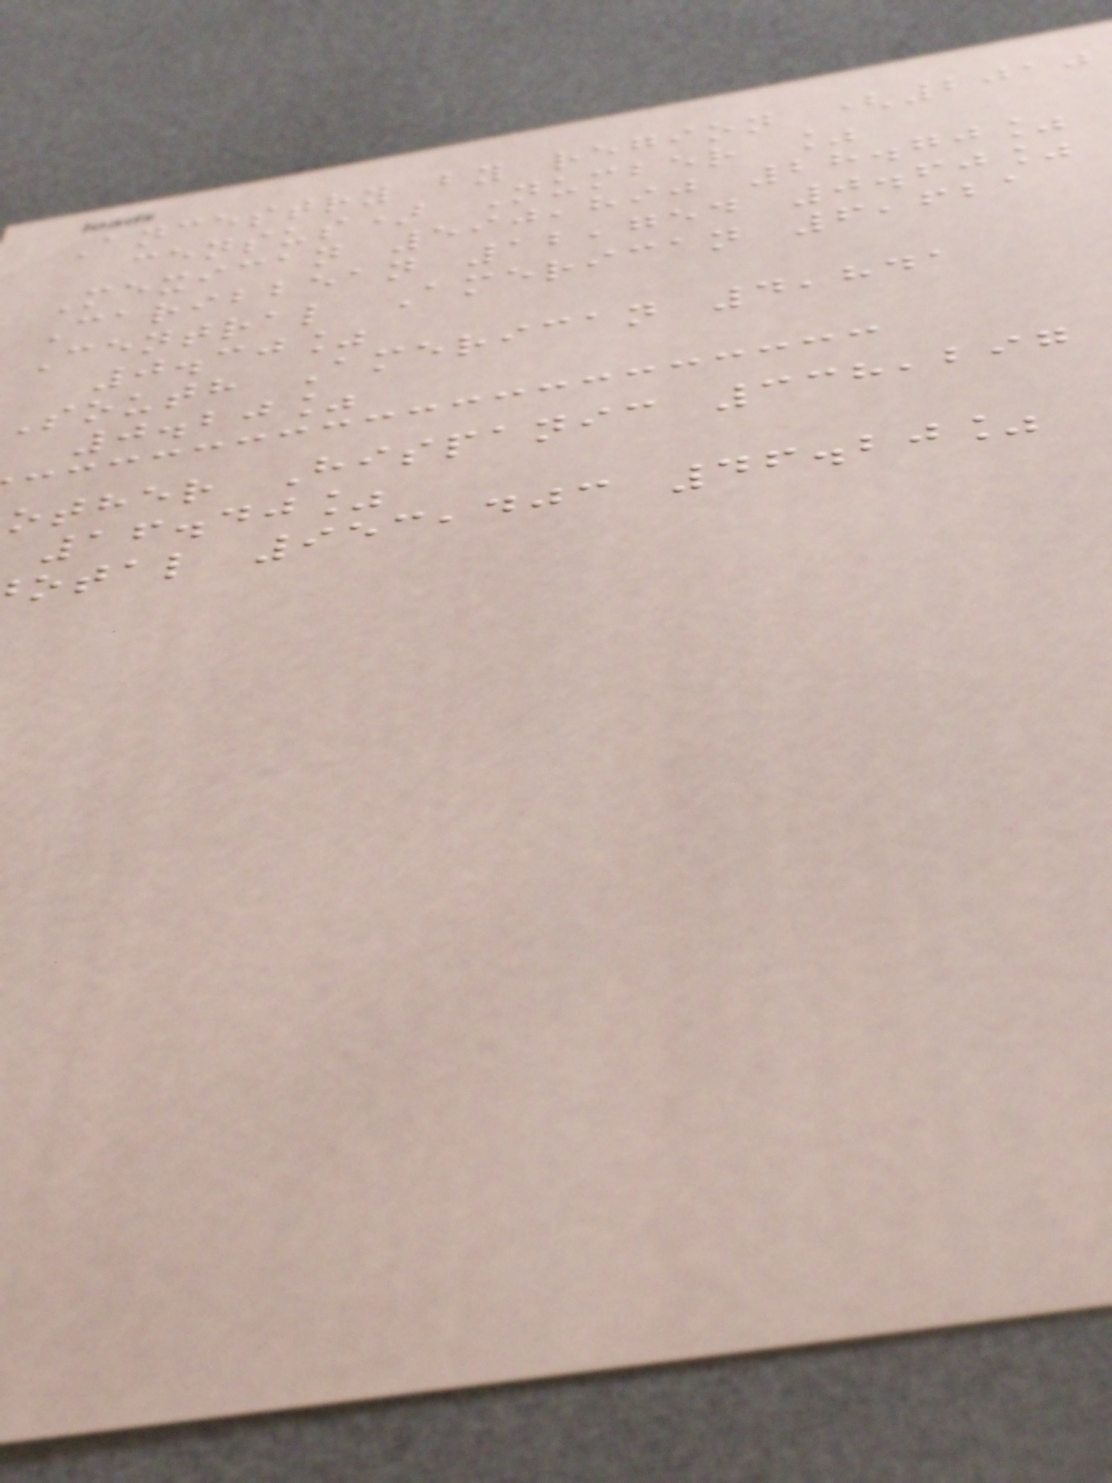Ancestry by region (2010
census) Number %
Mexican 590,890 28.70%
Caribbean 12,754 0.60%
Central American 6,621
0.30%
South American 4,841
0.20%
other Hispanic 338,297
16.40%
otal 953,403 46.20%
